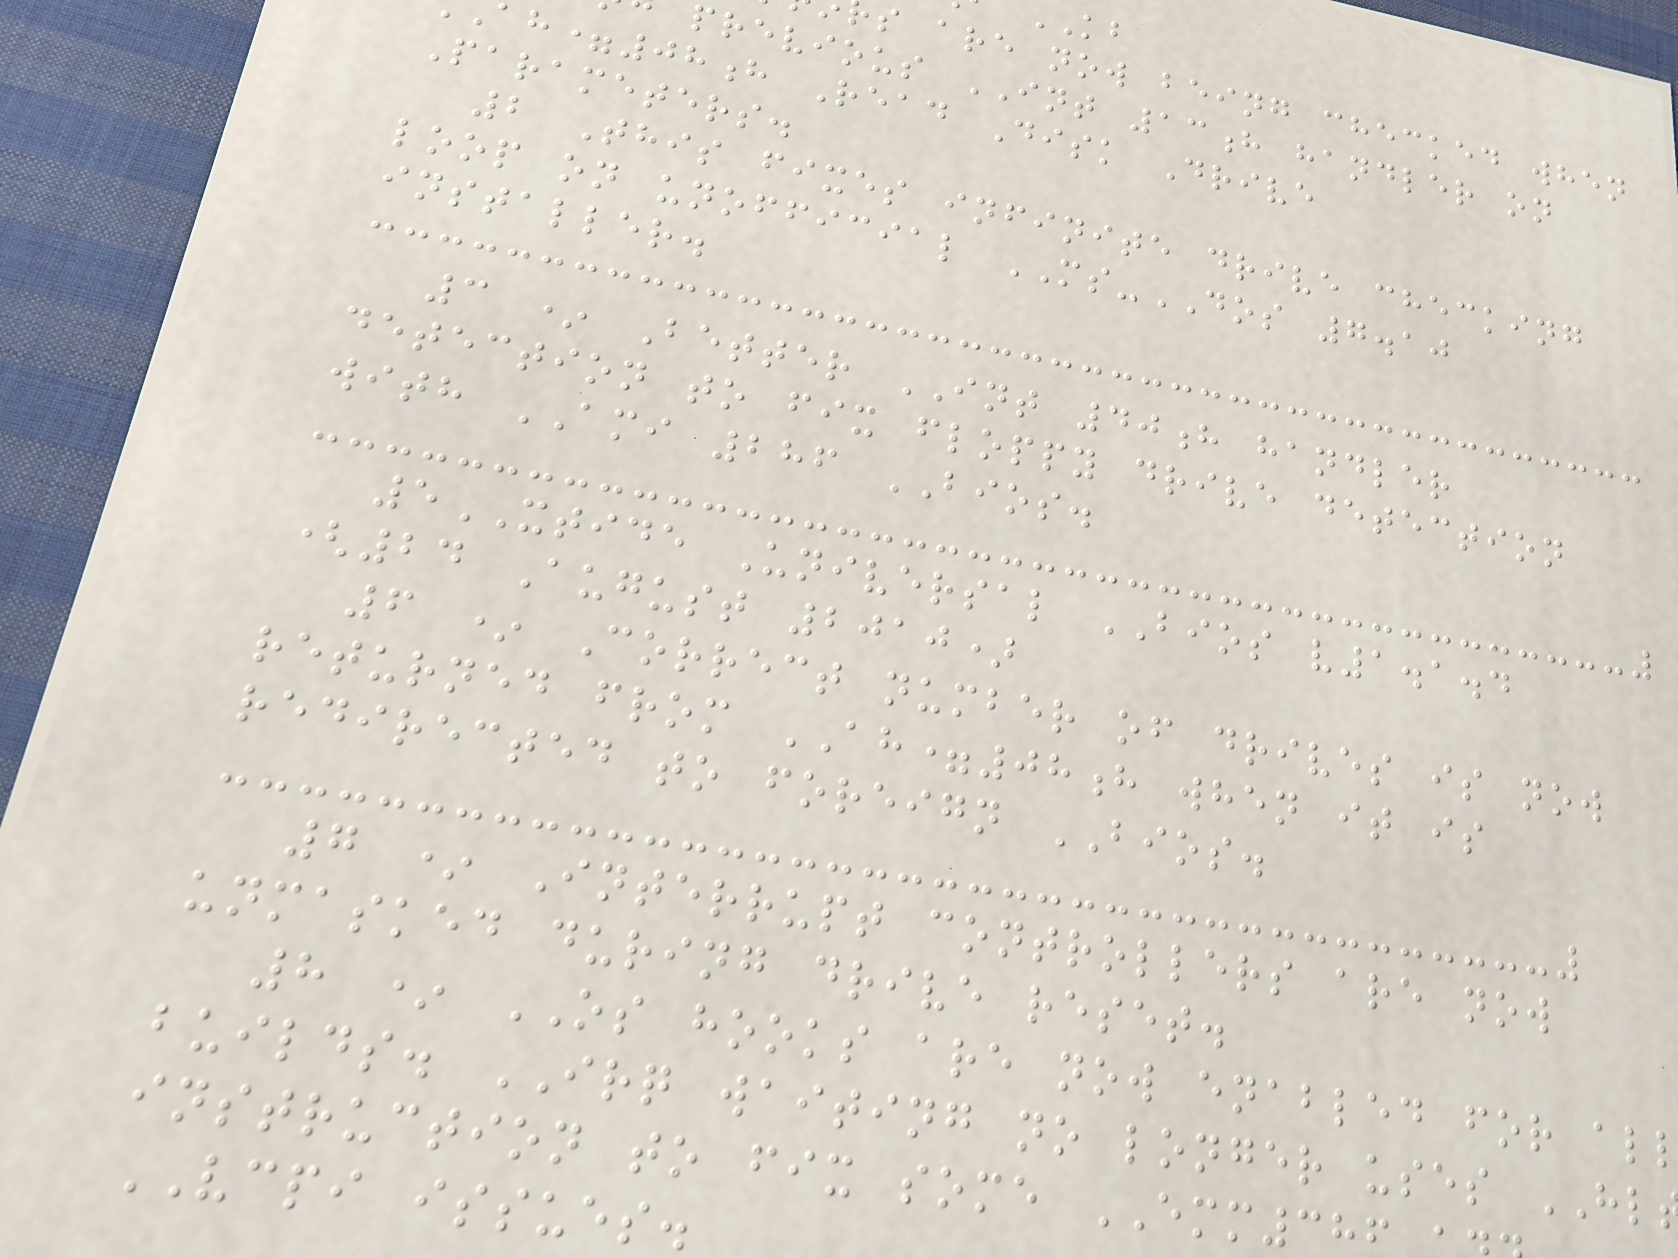s are now being checked when
previous INT 13h handler on
ah=08h Read Disk Drive
Parameters.
2 This fixes infinite drive checking
loop on unofficial MS-DOS 7.10
installer.
3 * Better INT 40h handler
detection to fix floppy drive detection
with AMI 286 BIOS.
5XTIDE Universal BIOS v1.1.4
(24 August 2010)
6 * Correct number of drives is now
returned from AH=08h when it is
redirected to foreign BIOS.
7 * Interrupt controllers are now
unmasked during drive reset.
8 * OS hooks are now enabled for al
builds. IRQ waiting no longer uses HL
instruction to fix some EMM38
VCPI issues.
